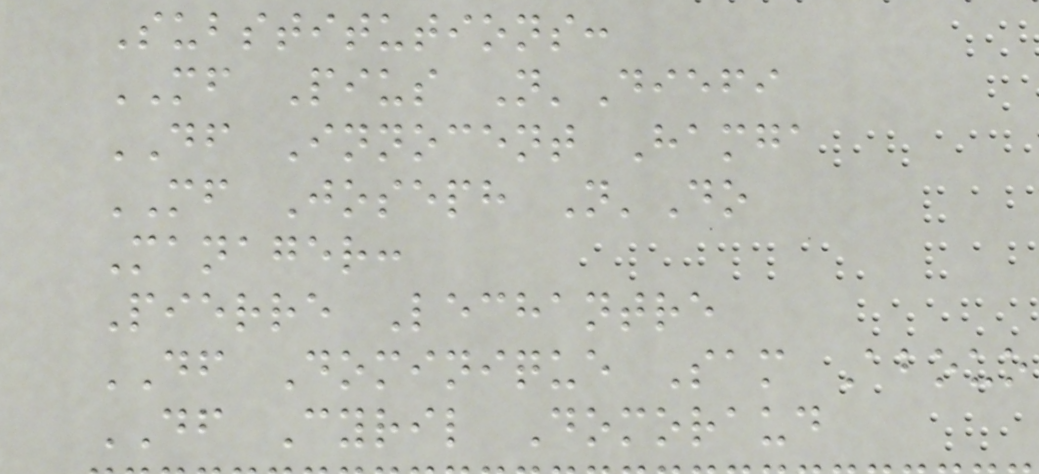Substitutions:
MF Pius N'Diefi
DF Innocent Hamga
MF Joseph N'Do
Manager:
Pierre Lechantre
DF Dominique Sam Abouo
DF Cyril Domoraud
